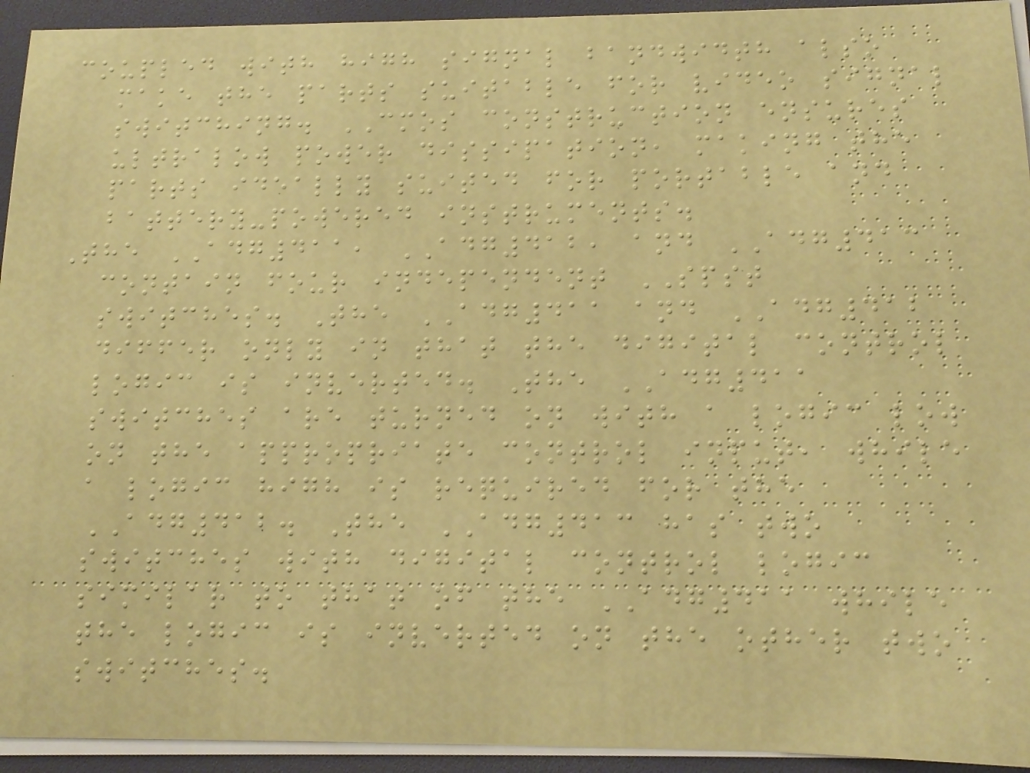coupled with high signal bandwidth also
make the parts suitable for video signal
switching. CMOS construction ensures
ultralow power dissipation, making the
parts ideally suited for portable and
battery-powered instruments.
The ADG411, ADG412, and ADG413
contain four independent SPST
switches. The ADG411 and ADG412
differ only in that the digital control
logic is inverted. The ADG411
switches are turned on with a logic low
on the appropriate control input, while
a logic high is required for the
ADG412. The ADG413 has two
switches with digital control logic
similar to that of the ADG411 while
the logic is inverted on the other two
switches.
